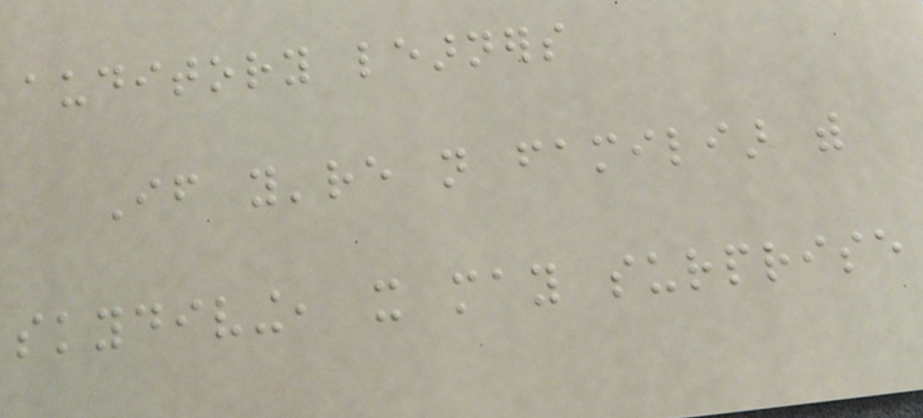auditory learners
If you're not familiar with
skydiving, it may surprise
